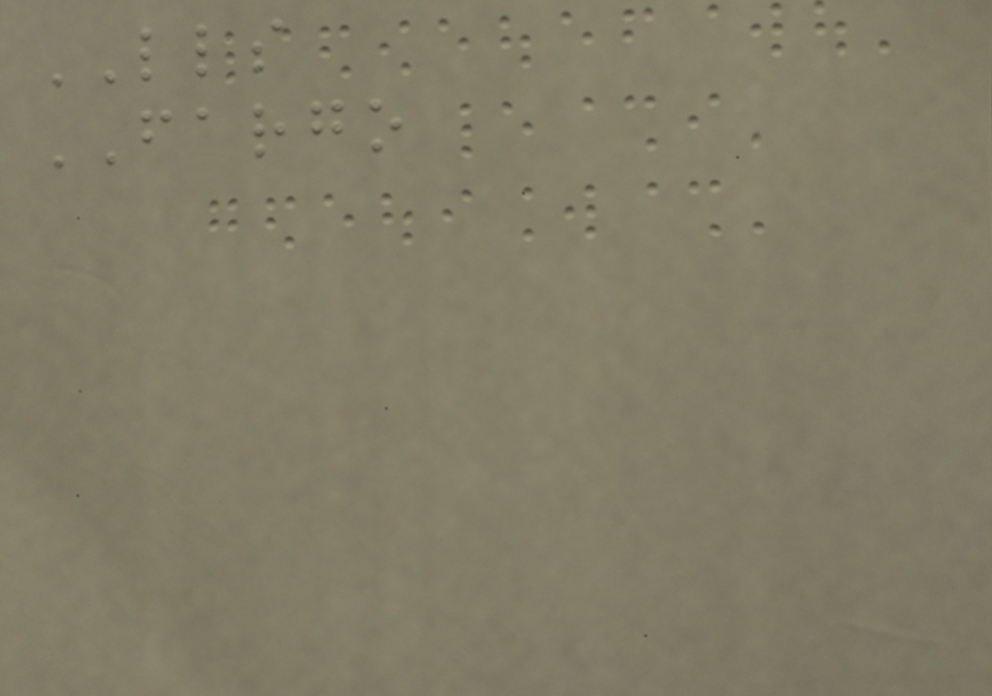LLS
FARGO
